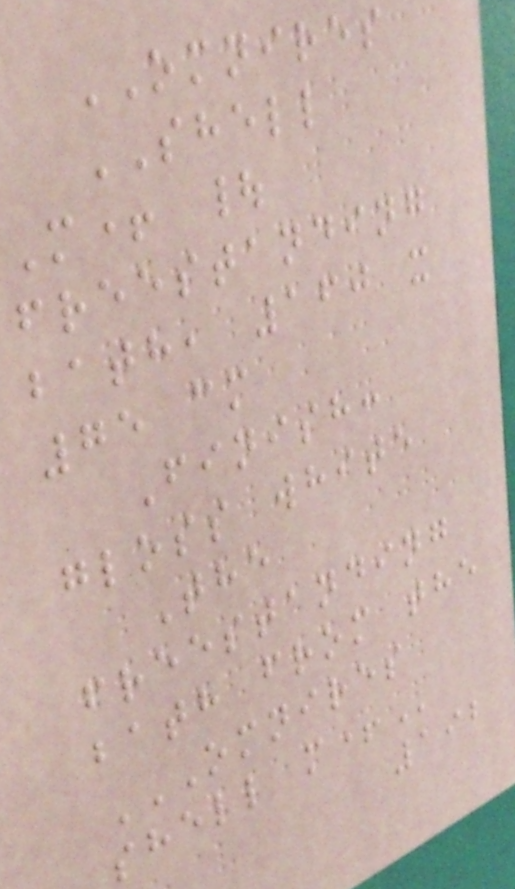OMNIRES
SHELL
M+ |
freestanding
bath, 160 x
75 cm
Finish:
gloss white
The
freestanding
bath from the
OMNIRES
SHELL M+
192
